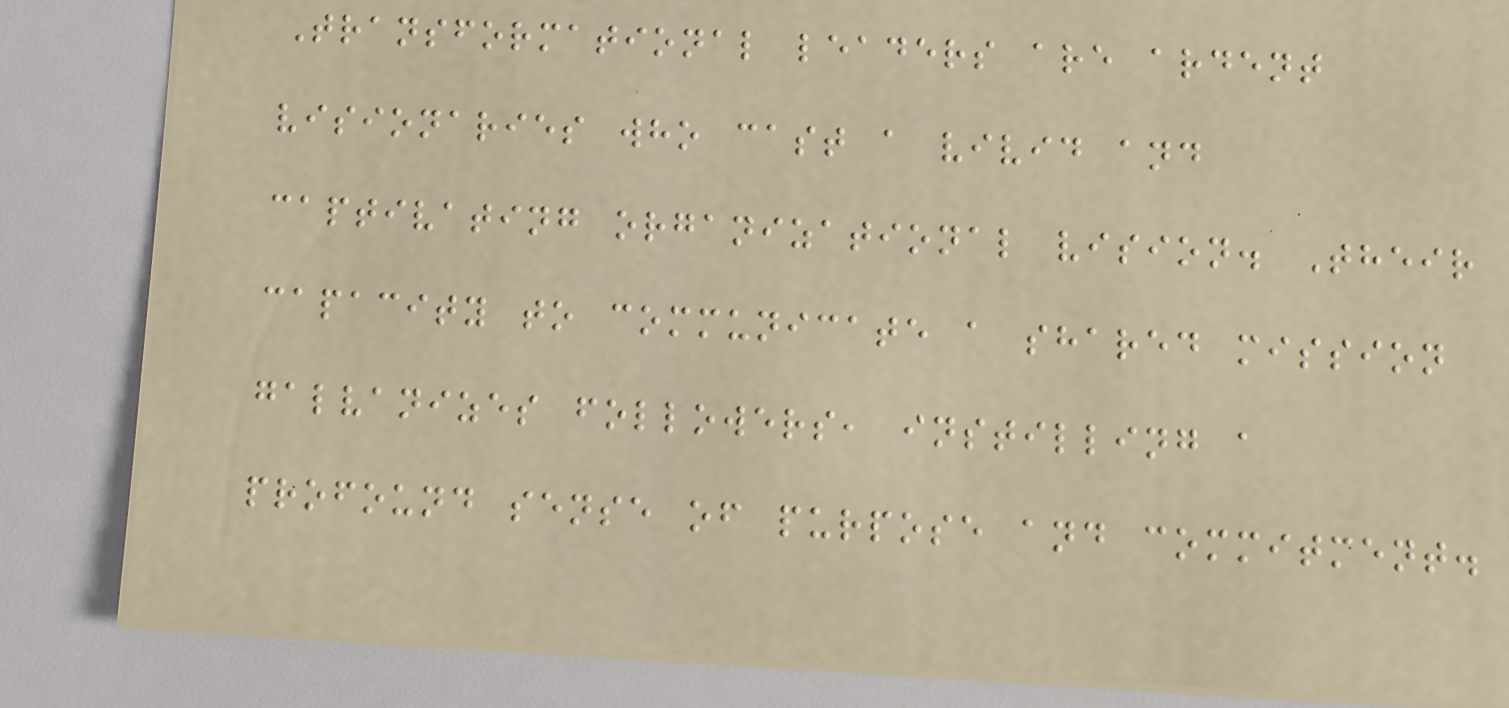Transformational leaders are ardent
visionaries who cast a vivid and
captivating organizational vision. Their
capacity to communicate a shared mission
galvanizes followers, instilling a
profound sense of purpose and commitment.
